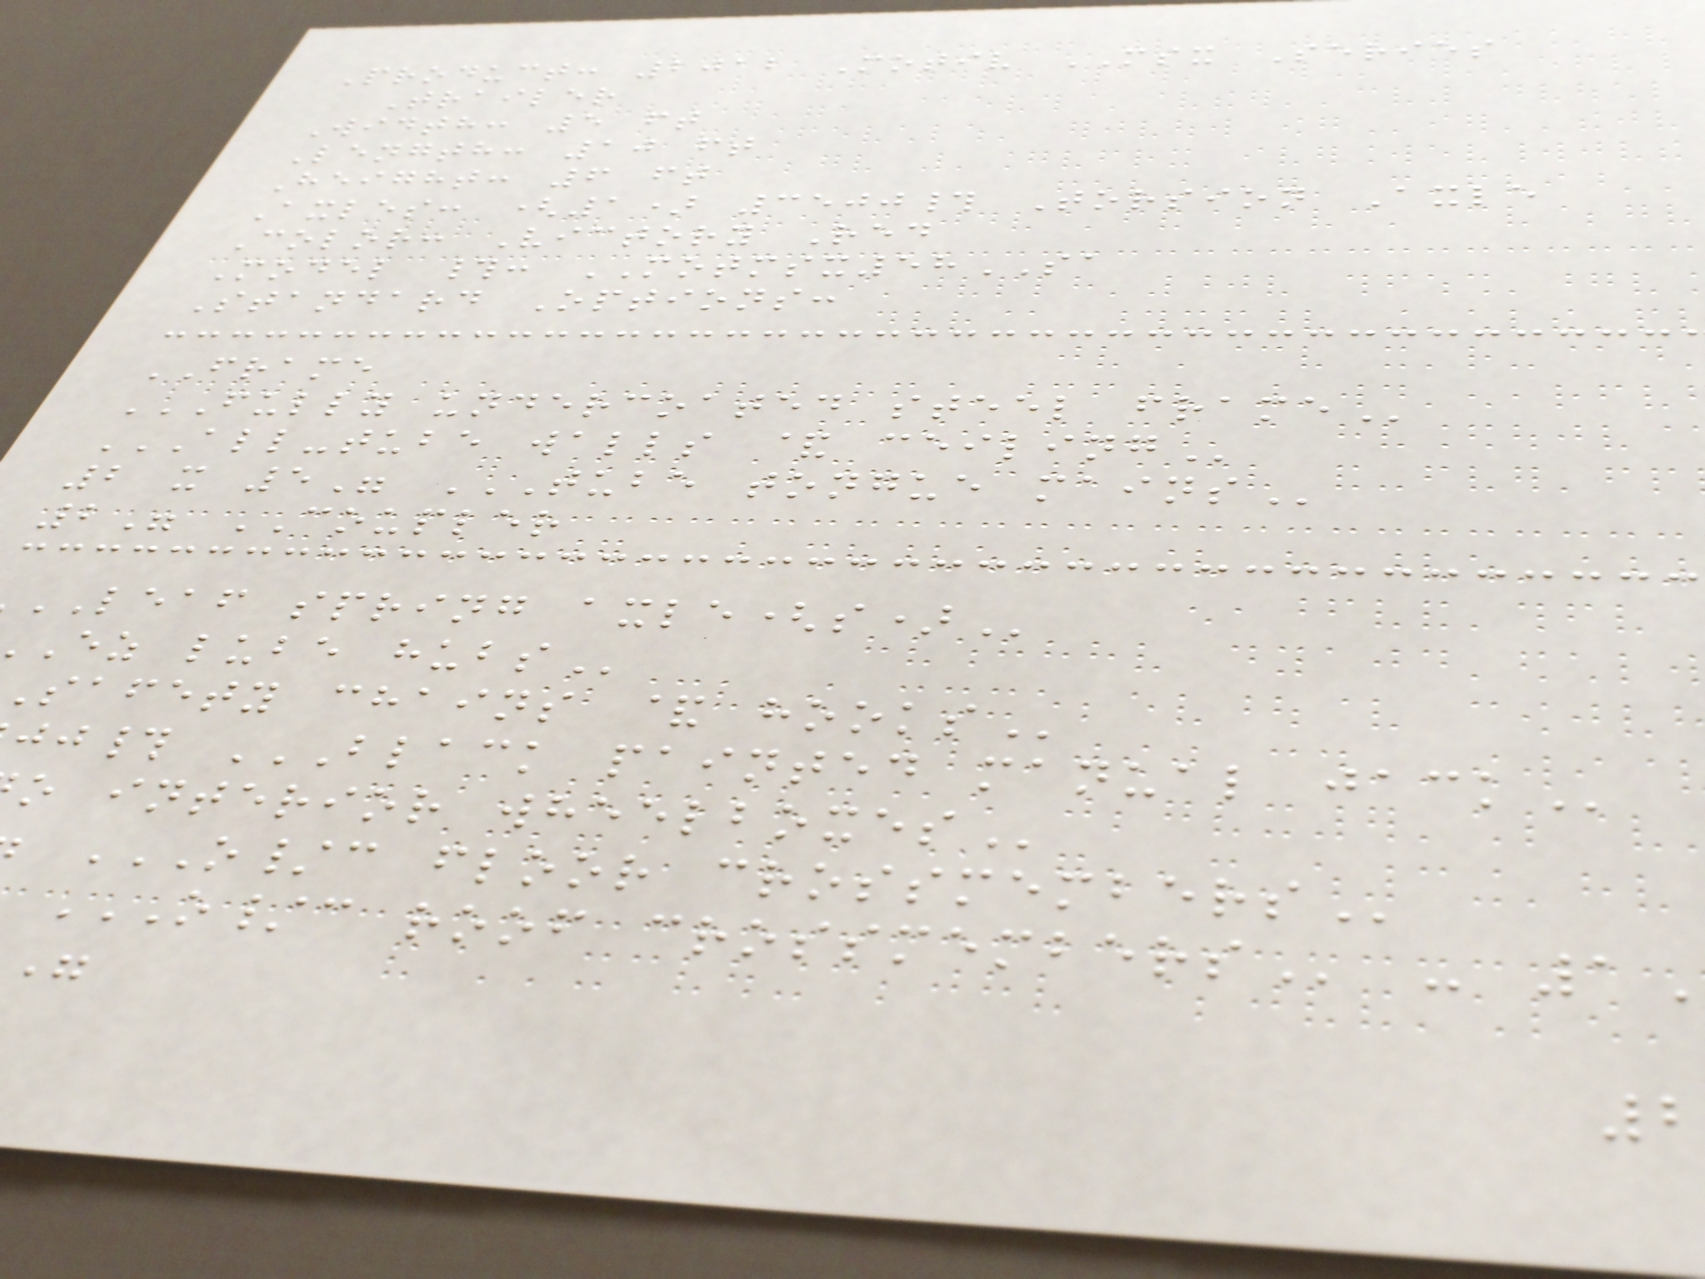Product: 2012 Motiv MSX Series
Trailer
Width: 5 ft
Length: 10 ft
Height: 6 ft
Axles: (1) 3500# Torsion Axle
Color: Victory Red
Model #: MOTMSX58SA
Standard Options:
FRAME
FULLY UNDERCOATED STEEL FRAME
ALL-TUBE WALLS & CEILING
2 x 5" TUBE TONGUE MAINS
2" COUPLER
LEAF spring
ez lube
safety chains &
jj# BLACK PAINTED MANUAL JACK
o interior
O/C FLOOR CROSSMEMBERS
O/C ROOF CROSSMEMBERS - 1
